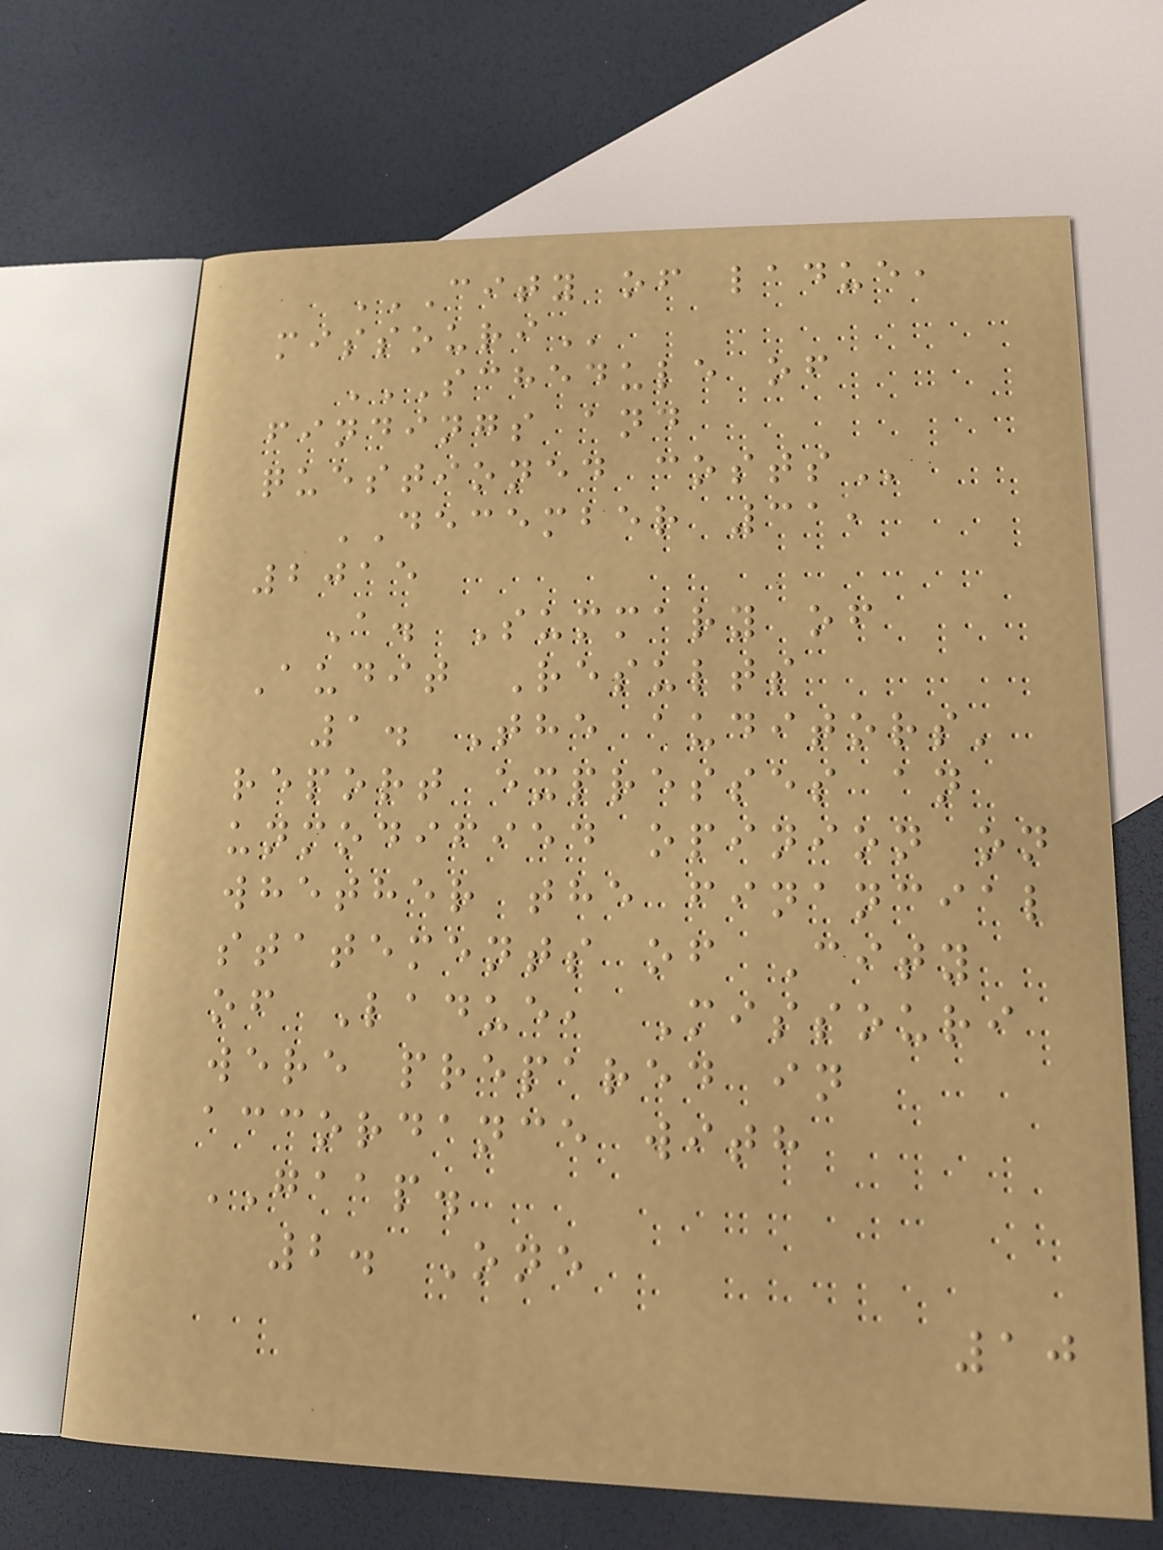CITY OF LADUE,
MISSOURI
SCHEDULE OF
FINDINGS AND
QUESTIONED COSTS
DECEMBER 31,
2015
A. Summary of
Audit Results
1. The auditors'
report expresses an
unmodified opinion on
whether the financial
statements of City
of Ladue, Missouri
were prepared in
accordance with
GAAP.
2. One
10
